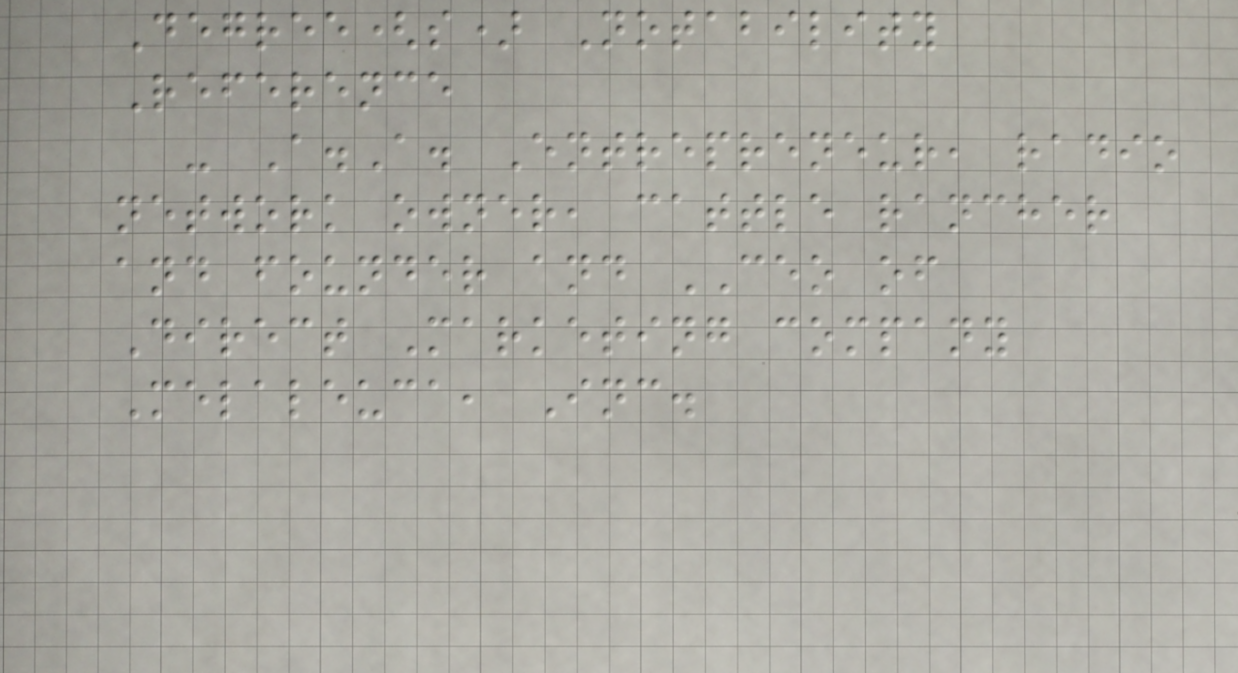Degree(s) Notability
Reference
- A.A. Entrepreneur, radio
network owner, cattle rancher
and founder and CEO of
Direct Marketing company
Melaleuca, Inc.
